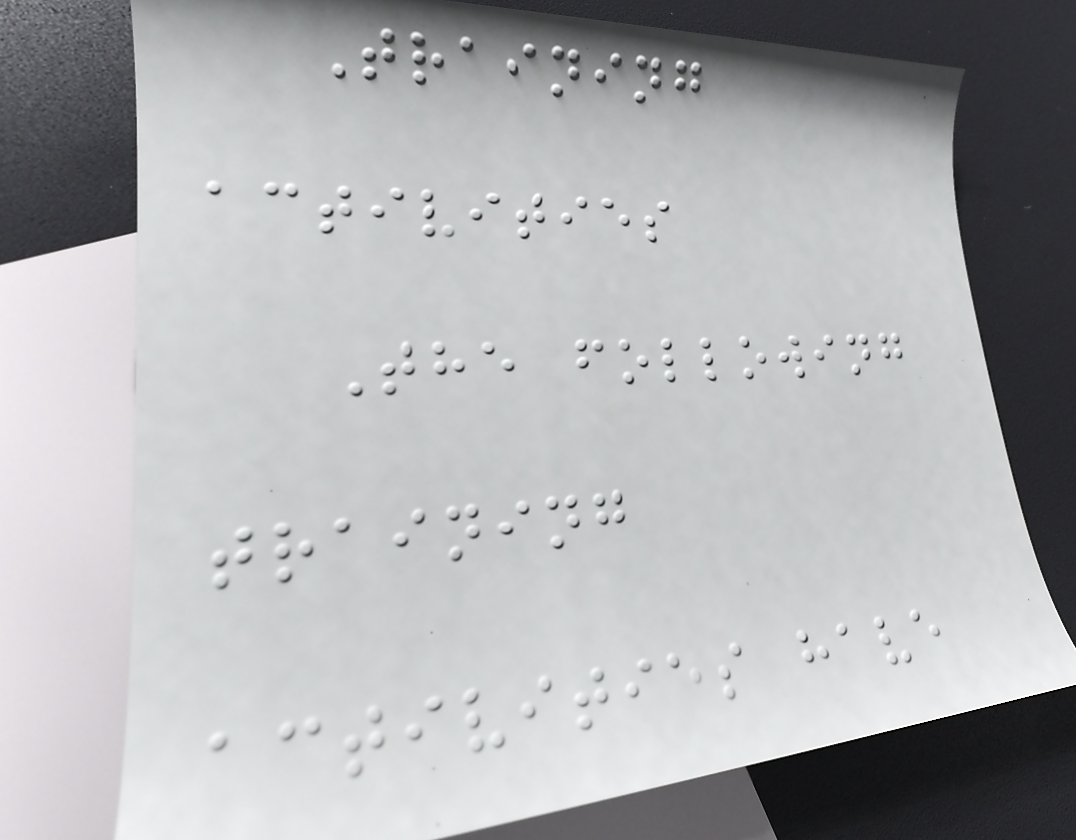Training
activities
The following
training
activities have
